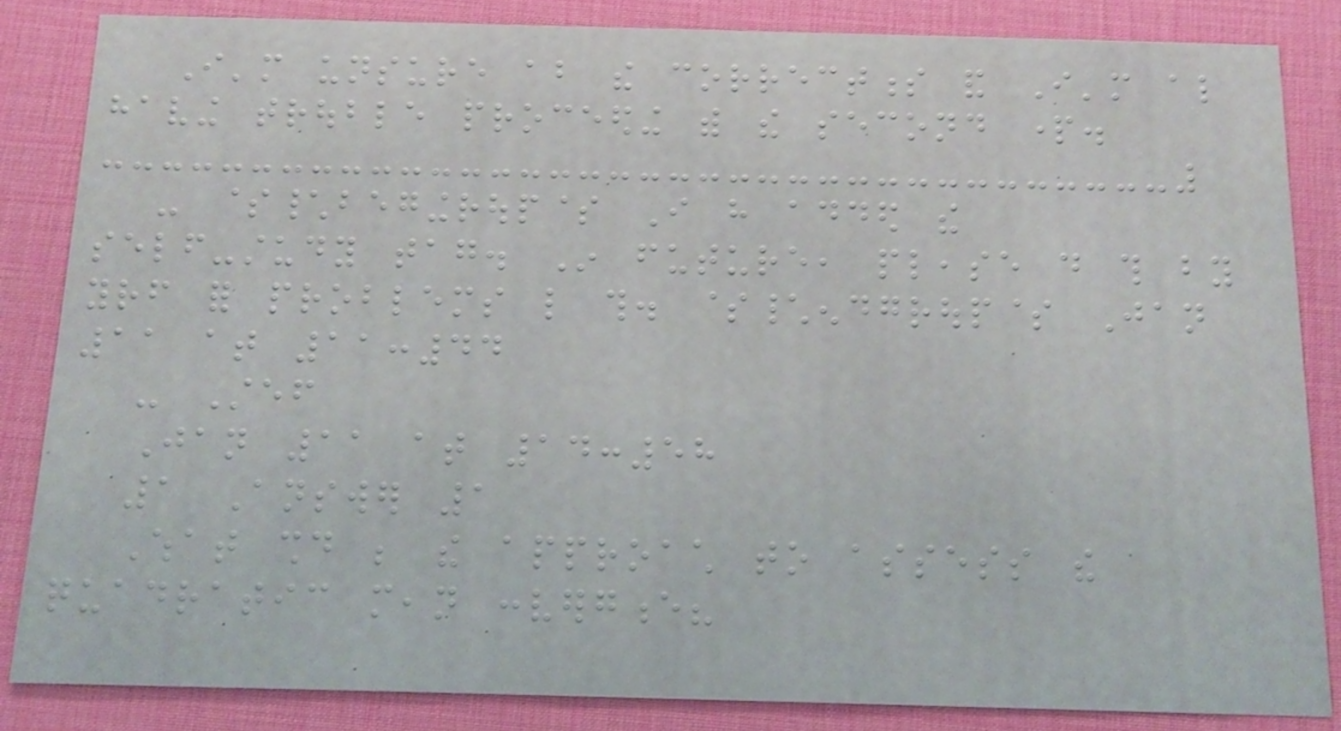I'm unsure about the correctness and I'm also
having trouble proceeding with the second part.
- $\begingroup$ I have added the
self-study tag. In future, please do this by
yourself for problems like this. $\endgroup$ Jan
11 at 11:44
- Stef
Jan 11 at 14:58
1 Answer 1
What should be the approach to assess the
quadratic mean convergence?
